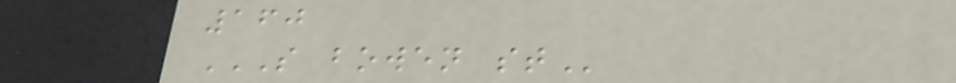160
S BOWEN ST
